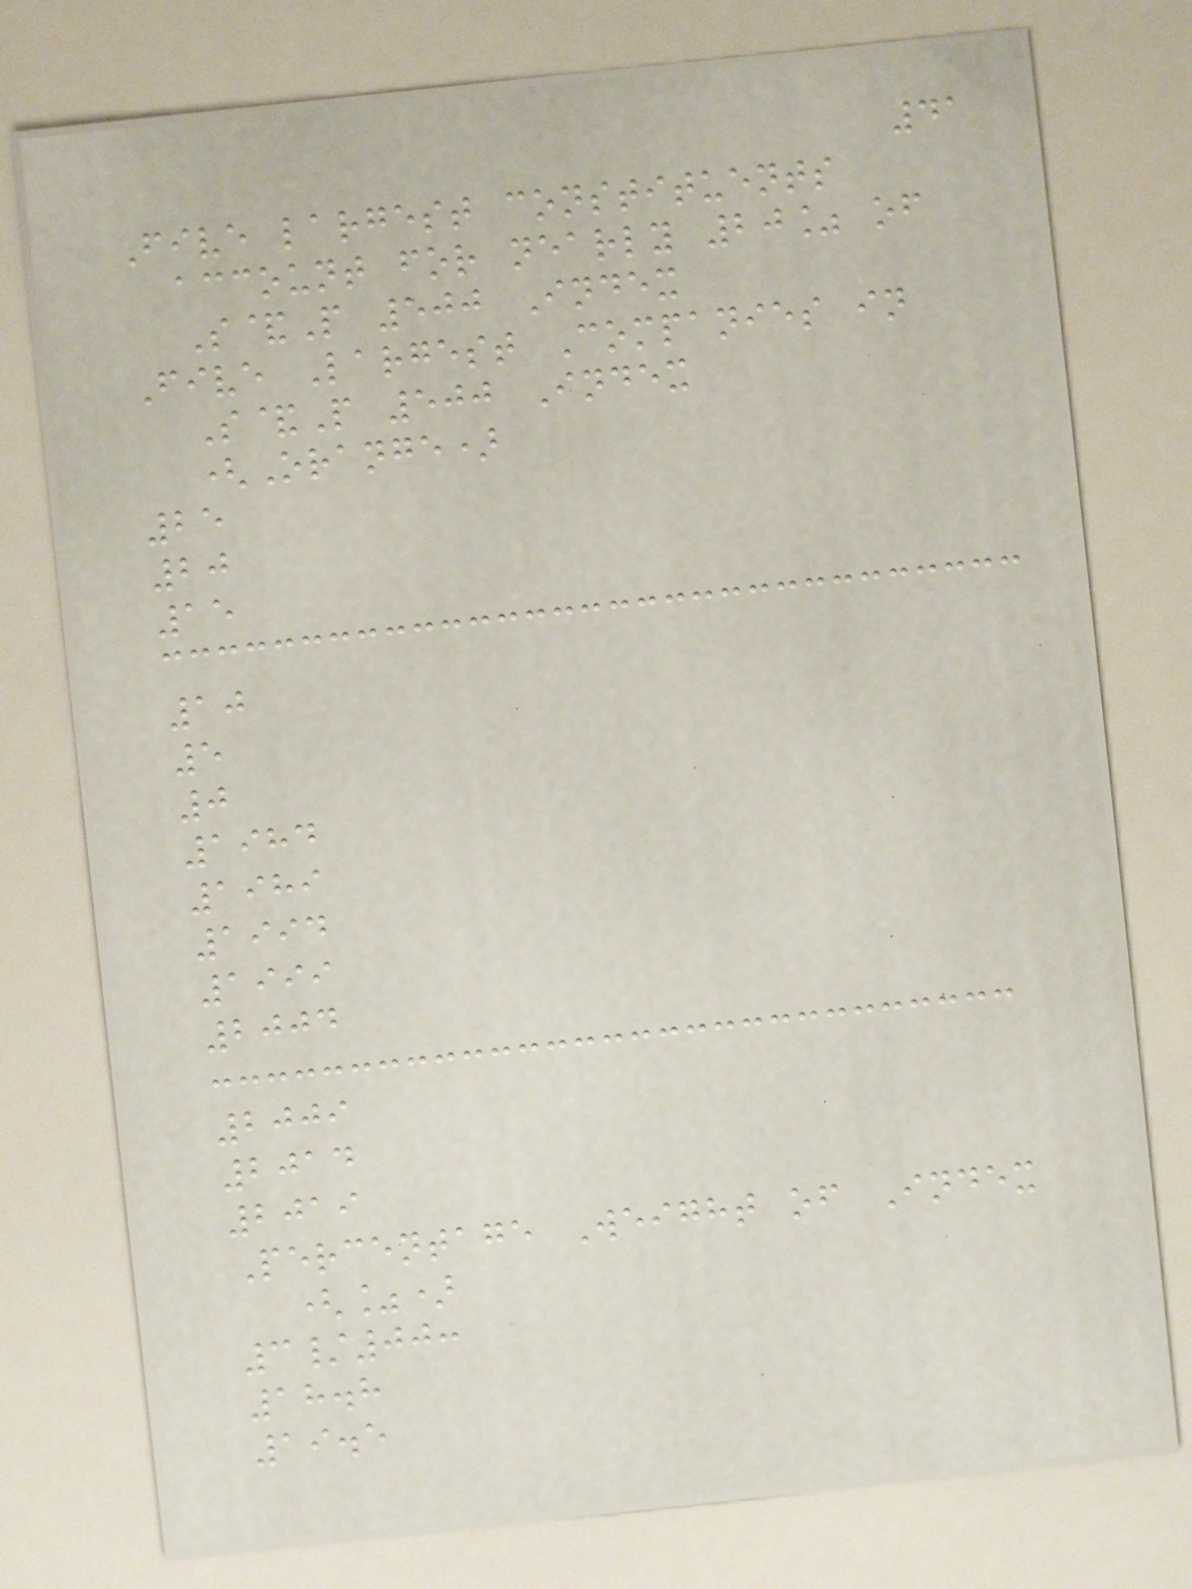41
Five largest constituents
account for nearly 20% of
S&P 500 Index
Five Largest Companies in
S&P 500 Index
(Orange)
25
20
15
10
5
0
1984
1989
1994
1999
2004
2009
2014
2019
Percentage Weight of Index
(%)
3/00:
18.8
19.5
